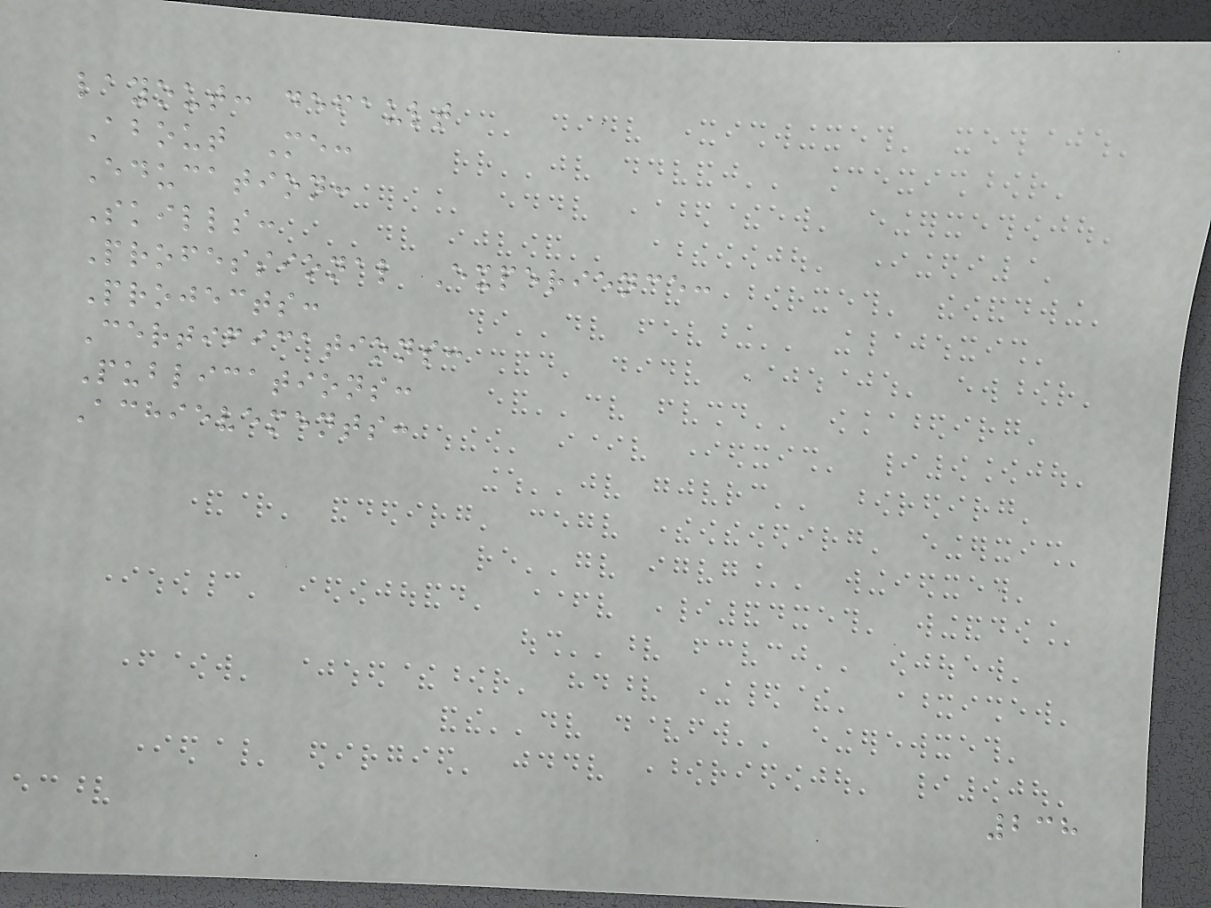layout: default
About Me:
Education:
Skills:
Professional Experience:
Projects:
Certifications:
Publications:
Achievements:
238
